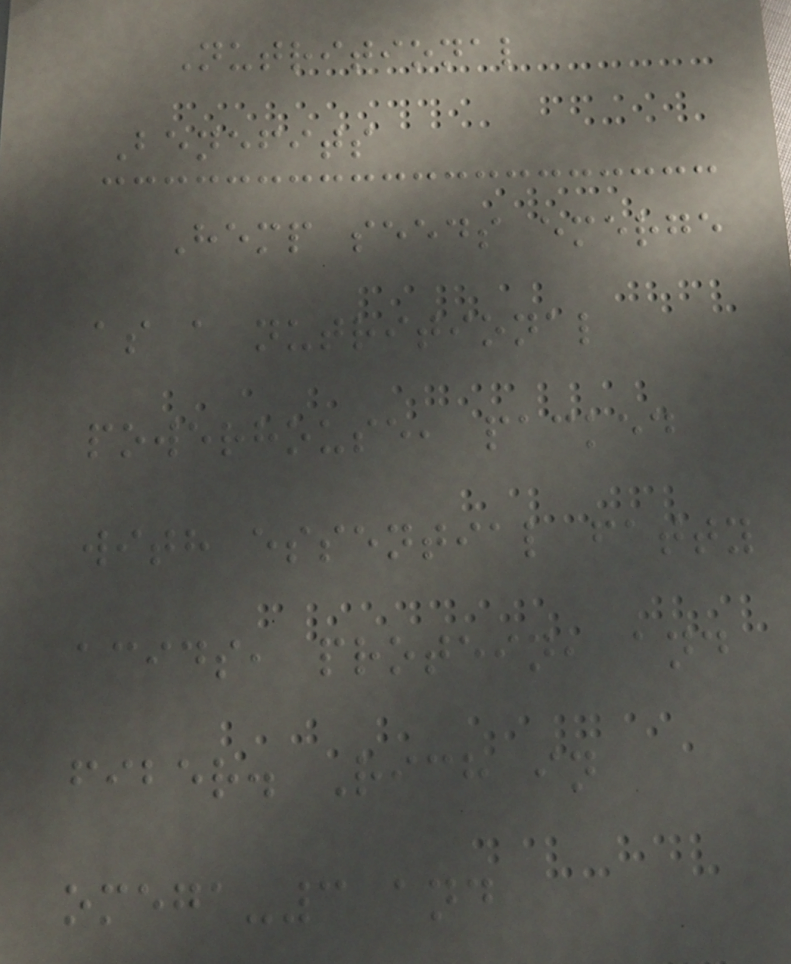Nutritional
Benefits
Hemp seeds emerge
as a nutritional
powerhouse, packed
with essential fatty
acids, protein, and
fiber. Rich in
omega-3 and
